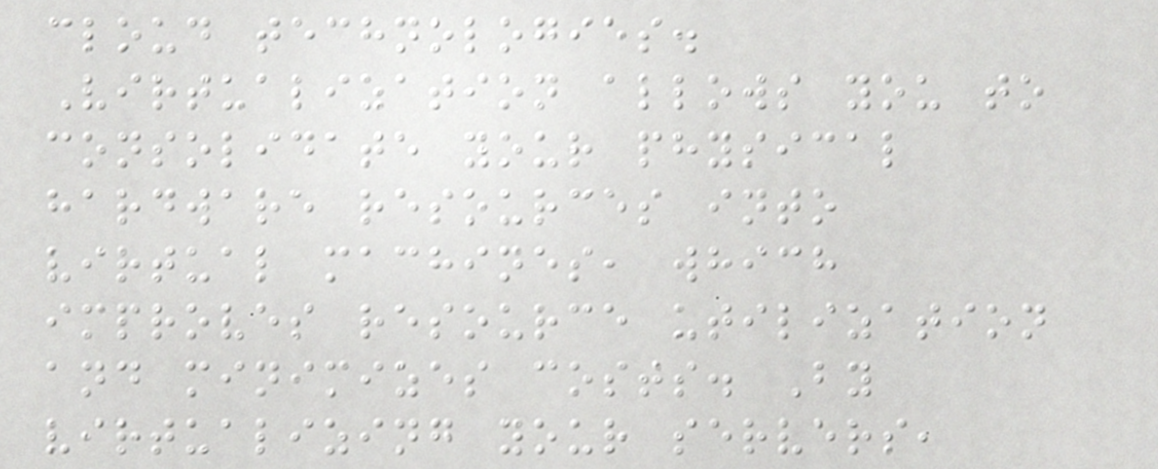cloud technologies.
Virtualization allows you to
consolidate your physical
hardware resources into
virtual machines, which
improves resource utilization
and minimizes costs. By
virtualizing your servers,
